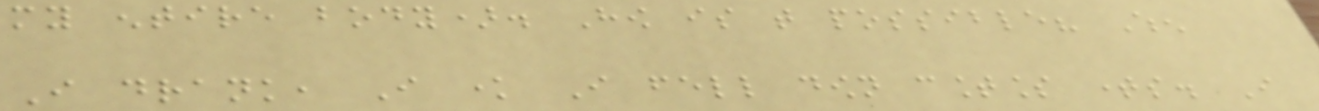my entire body). How is that possible? When
I drank, I know I fell down countless times. I
